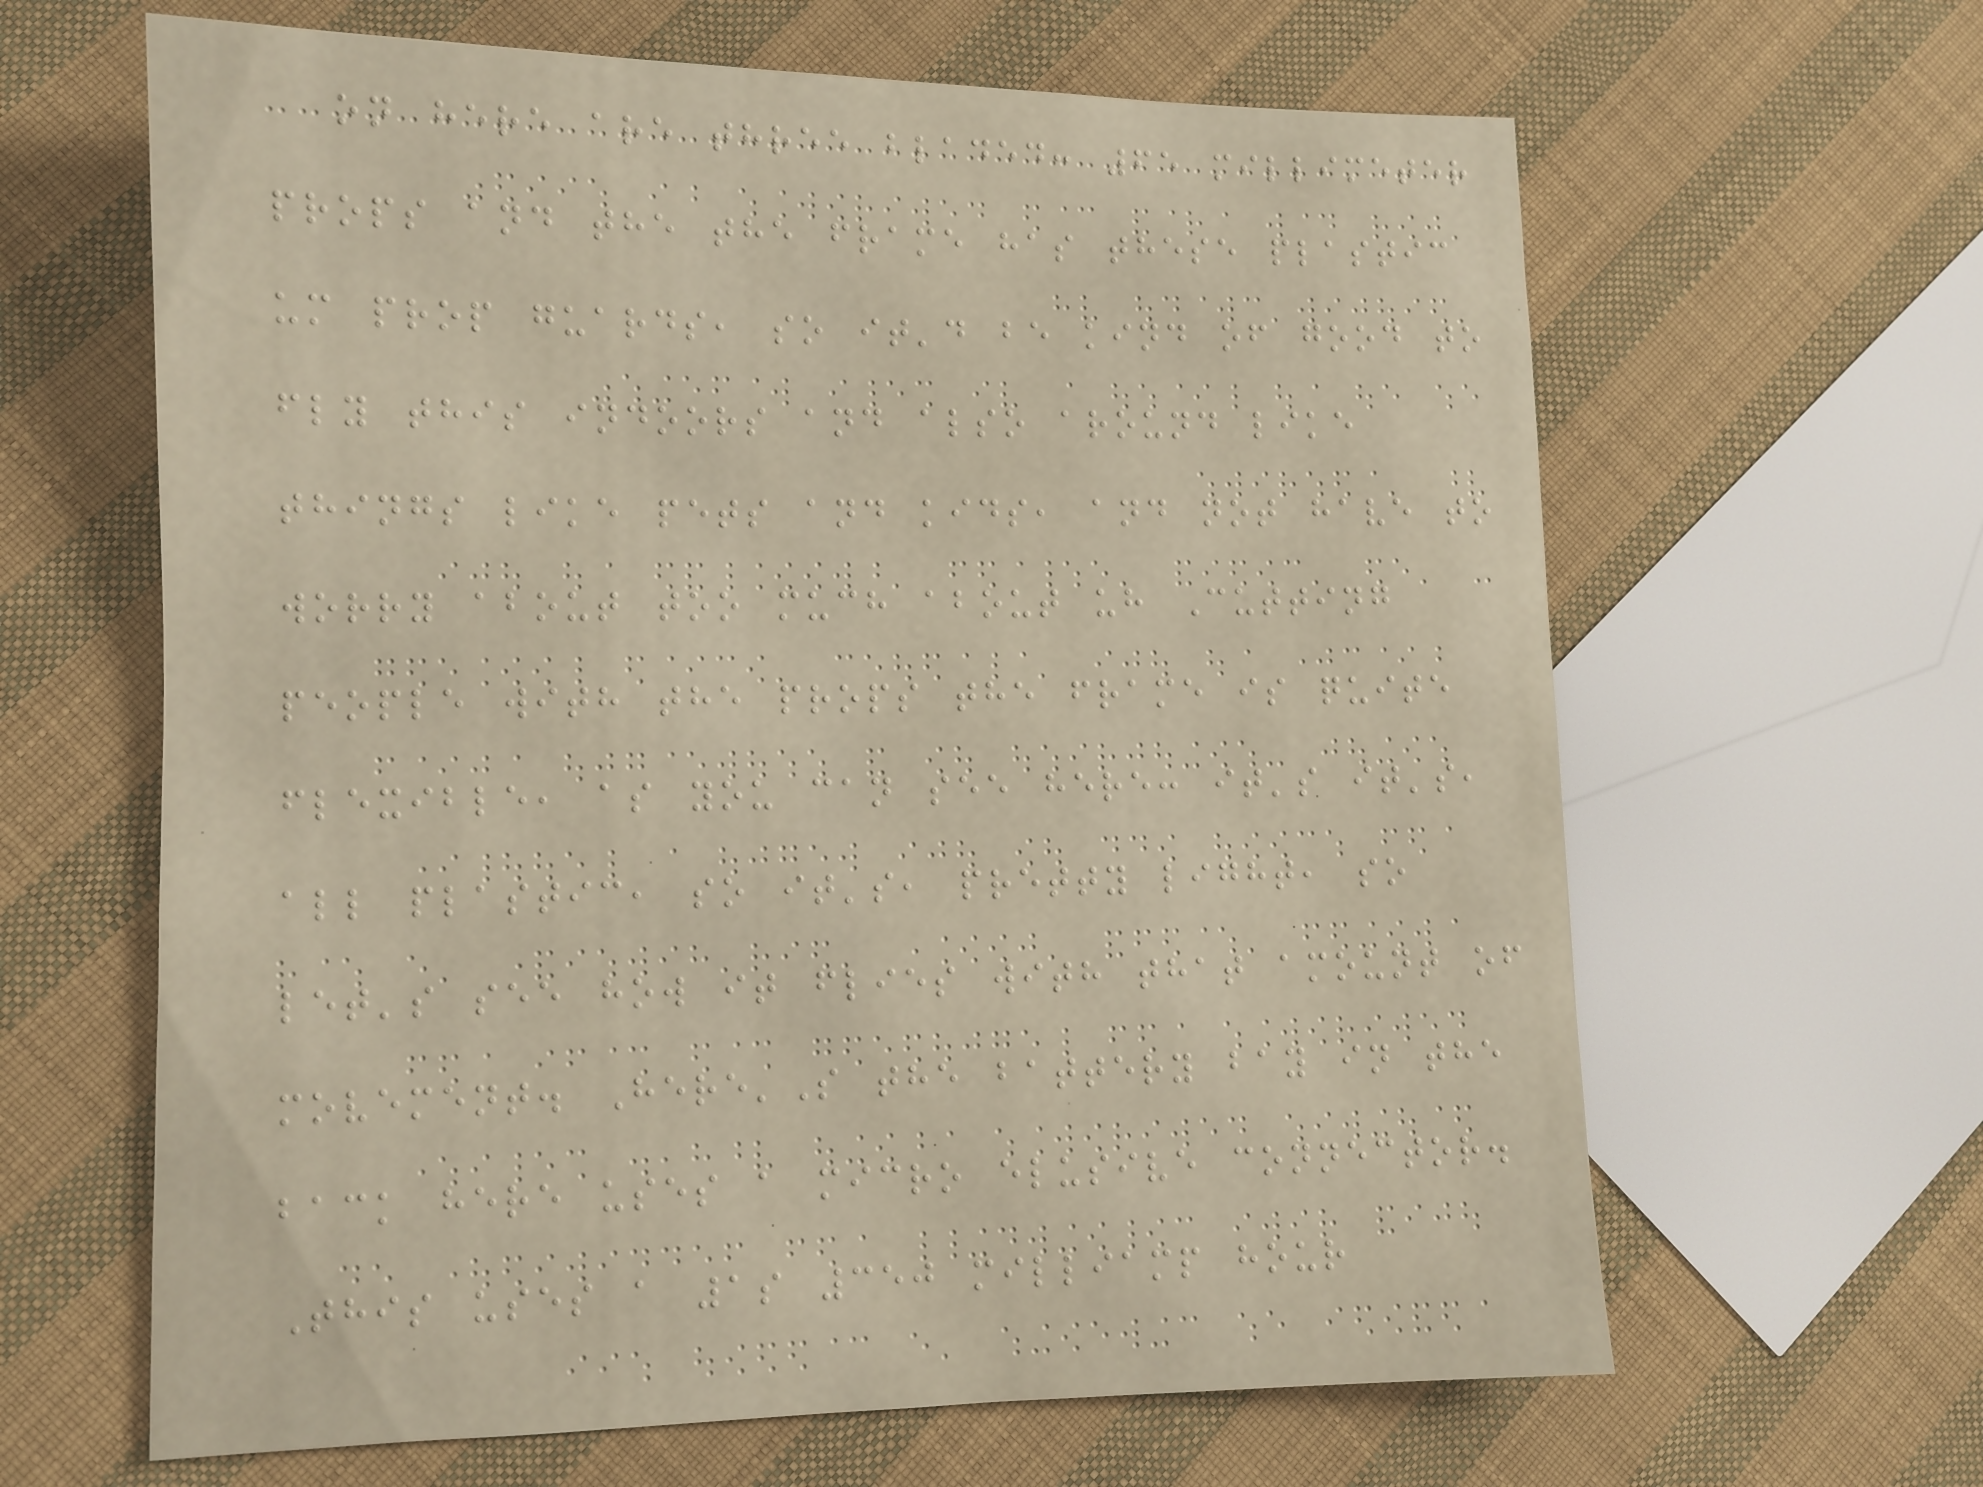on here are three bladed: 65 millimeter
props and the the frame has these plastic
um prop guards, so it'd be kind of good to
fly this indoors and also around like
things like pets and kids, and not have to
worry about too much about uh Cutting
people with the props the frame is quite
flexible, as you can see here: it's it's,
all plastic, so it's, pretty light, so
let's see how it flies with that amount of
movement. Here'S the battery bay in the
back here uses a micro elusive connector.
This uses a 1s 350 milliamp hour
